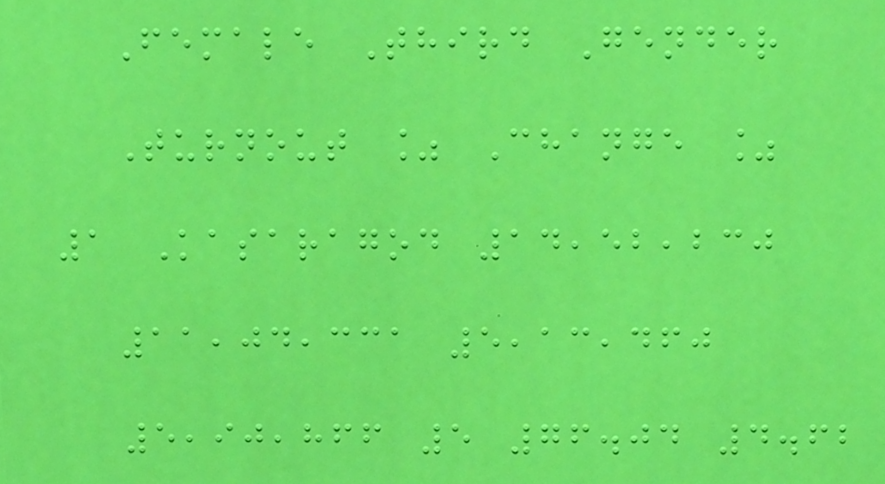Female Third Gender
Turnout % Change %
1 Kasaragod 14,52,230
11,04,331 5,13,460
5,90,866 5 76.04 4.62
